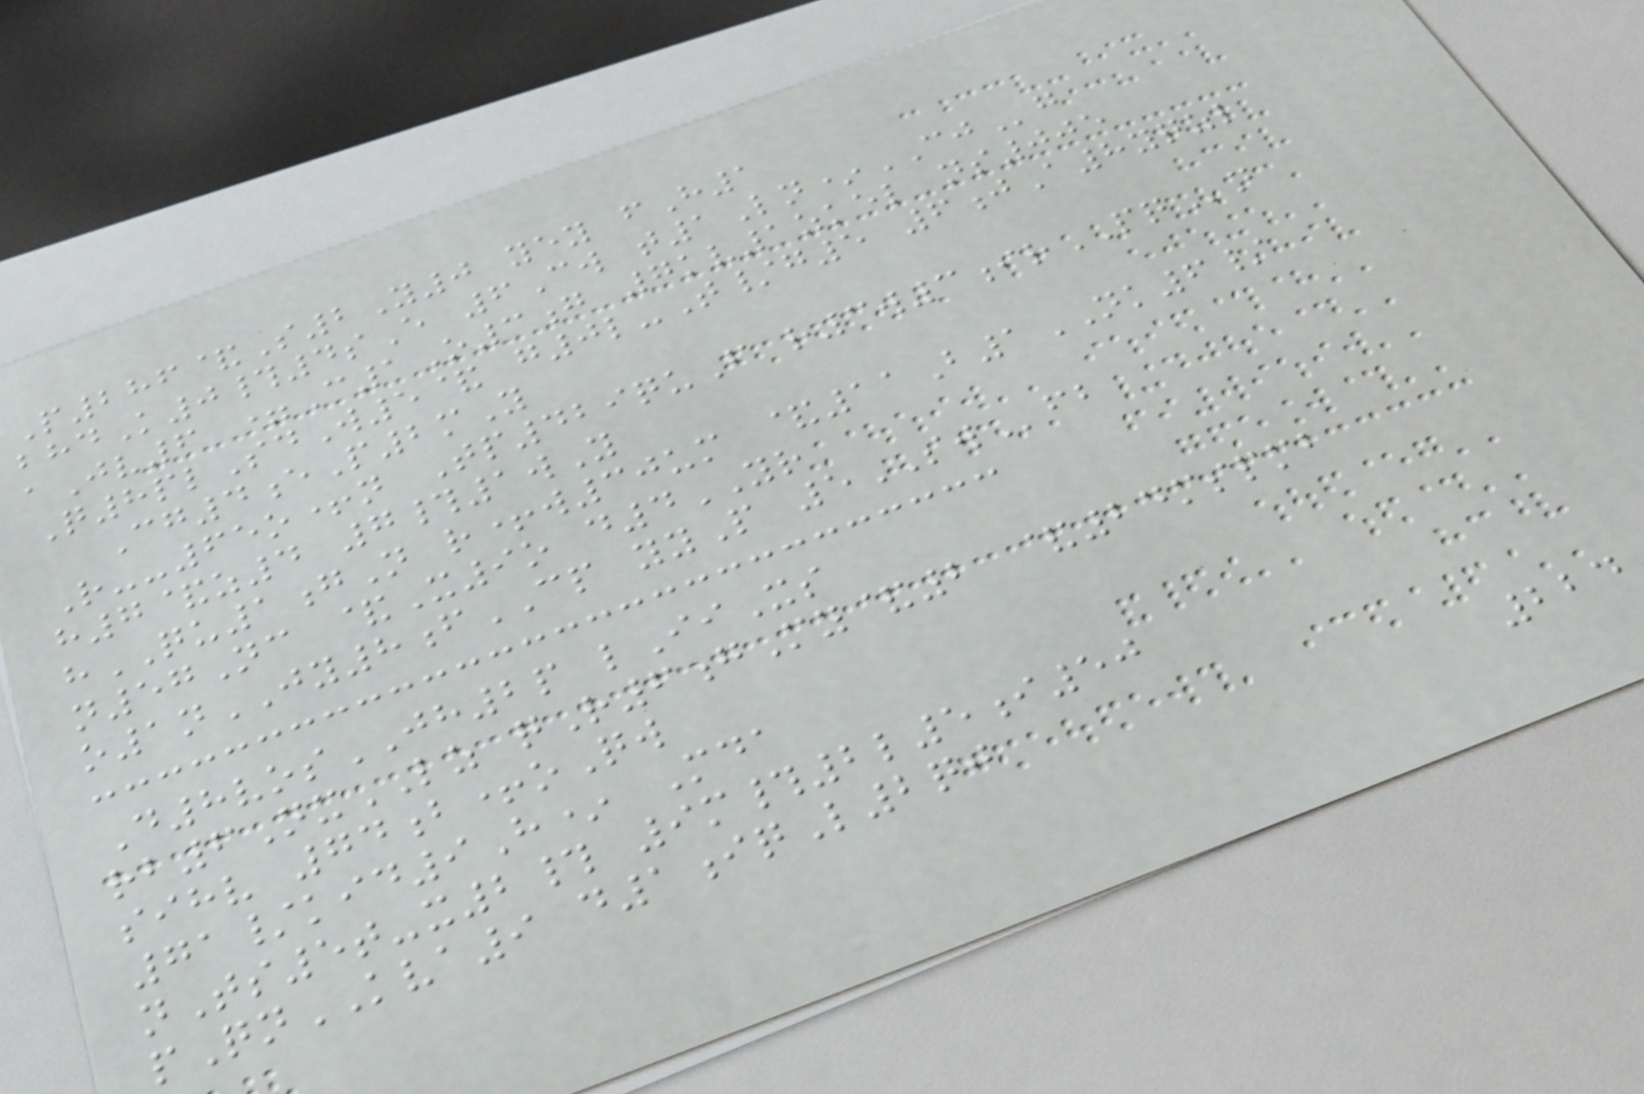P286&S2Y0 yey fH1
bhdK0#4sE 6Cw t1Ln*CJg
aJv6 =C1O3g 7kv1zkel ns005
Q8plSdW5& g0l-T/g5 6jA8yqzl
Cg4eP2mY
R--65o+n Tp429quF r3w3irPQn
h7&z4 7#1wY
hQU1gN r+w30um &11B1NK6/
n57Nc &X9o d4YR
o1nJY8fCP yyP 5SWfb
D8vosJH2p lIiXs
rb6NxLZ qR6gMy&2 &24mspmb
sihv 74b+oQw
71/kid9H* Mda
nTs5t-x2# 9m#2l5i50
pQnKVA9 d1iqL2qj
224
